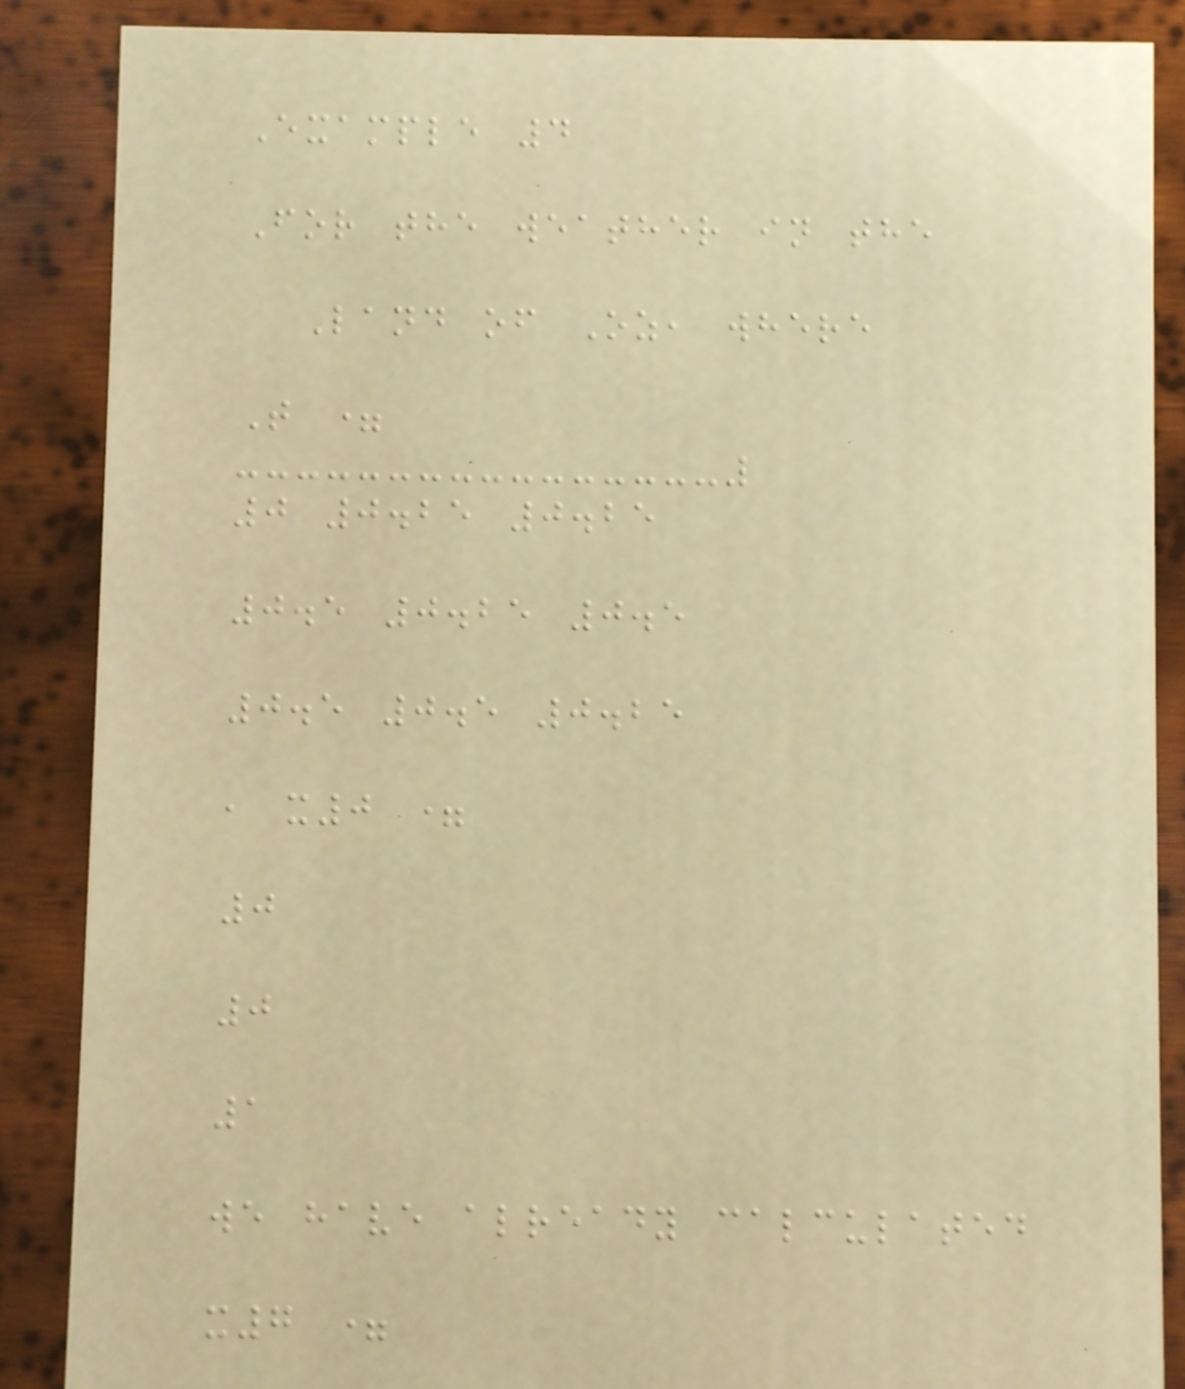Example 4
For the weather in the
Land of Oz, where
T =
0 0.25 0.25
0.5 0.25 0.5
0.5 0.5 0.25
, x0 =
0
0
1
we have already calculated
x7 =
